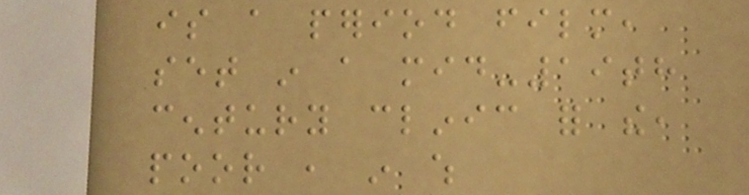is a period film,
set in a mid-19th
century clinic for the,
poor , in which
